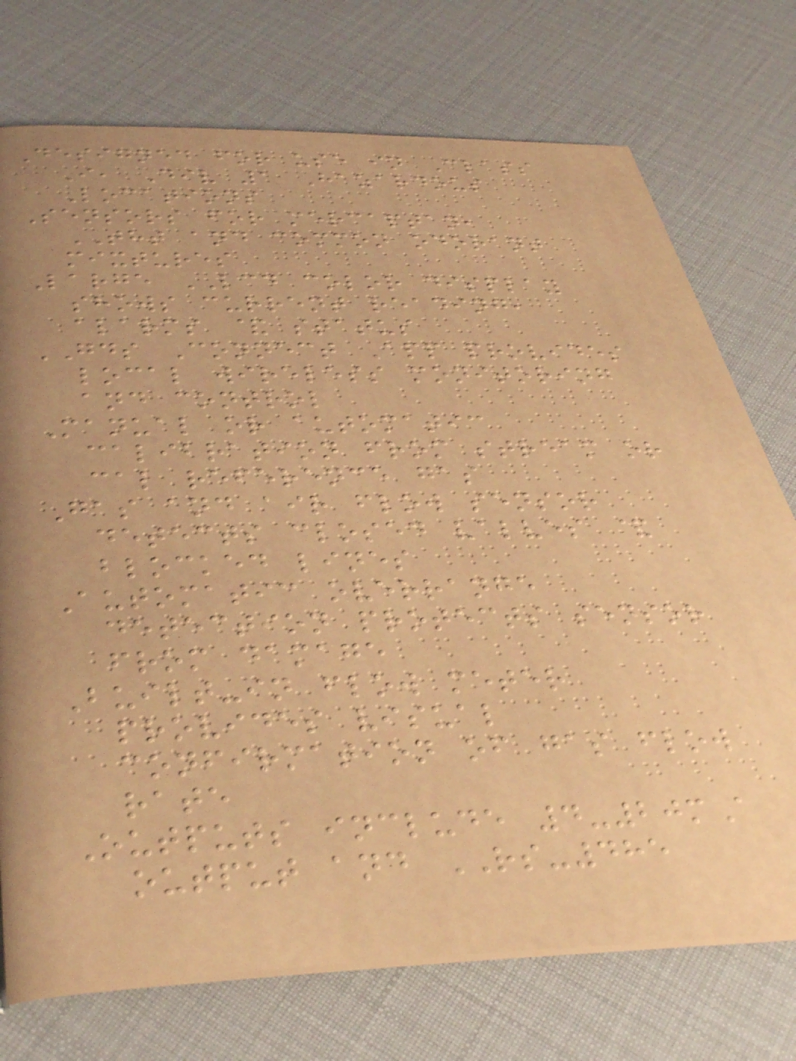Designed for use in Class
I, Div 1 Hazardous
Locations
Sensors for mercaptan,
THT and common odorant
mixtures
Large LCD color display
shows current reading,
alarms & status
GDS Connect App provides
local wireless monitoring
and control
Manual or automatic
calibration from stream or
cal reference gas
Gas and air flow sensor
detects closed valves &
blocked lines
Automatic overrange
detection protects sensor
from damage
Built-in flow meter
provides visual
confirmation of gas flow
rate
Outputs include 4-20mA
output and RS-485
